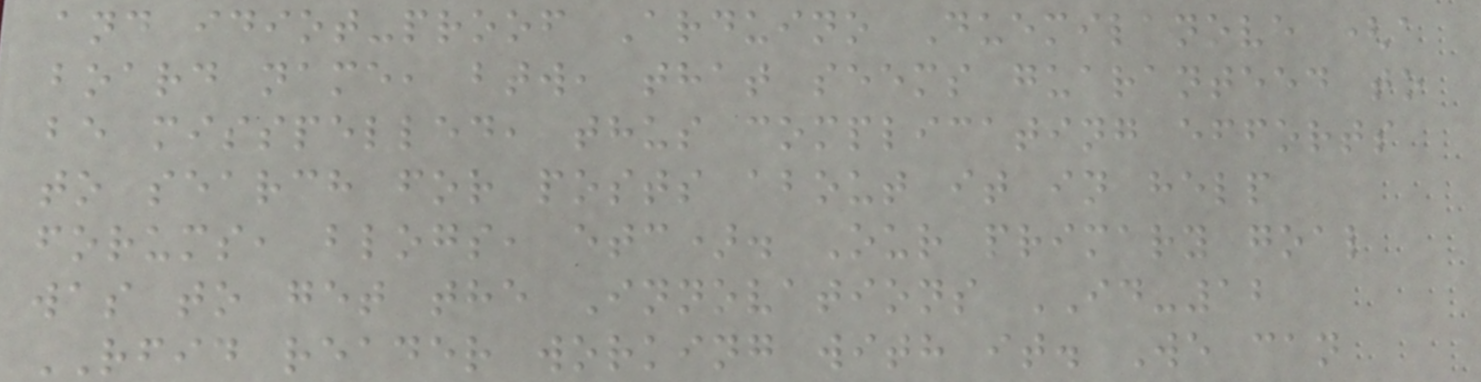and idiot-proof Arduino Duemilanove (a
board name, btw, that seems guaranteed to
be misspelled, thus complicating efforts
to search for posts about it in help
forums, blogs, etc). Our primary goal
was to get the Innovations ID-12
RFID reader working with it. We can
